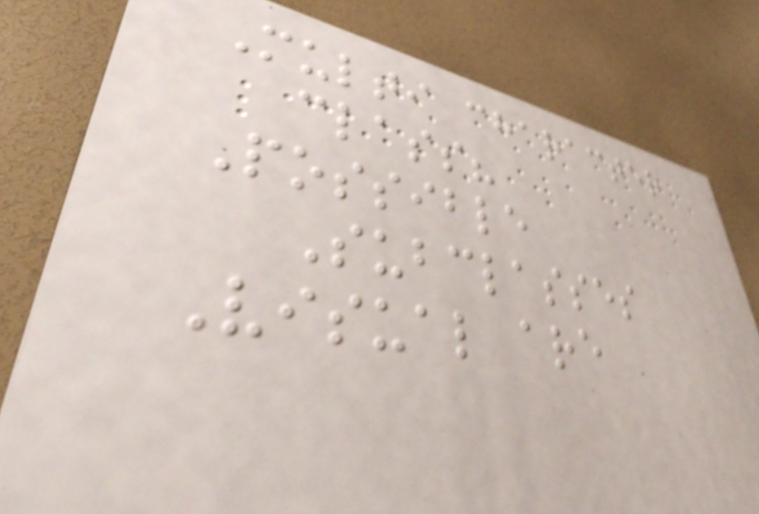Multi character
class?
Possible
Subclasses
Visual are
